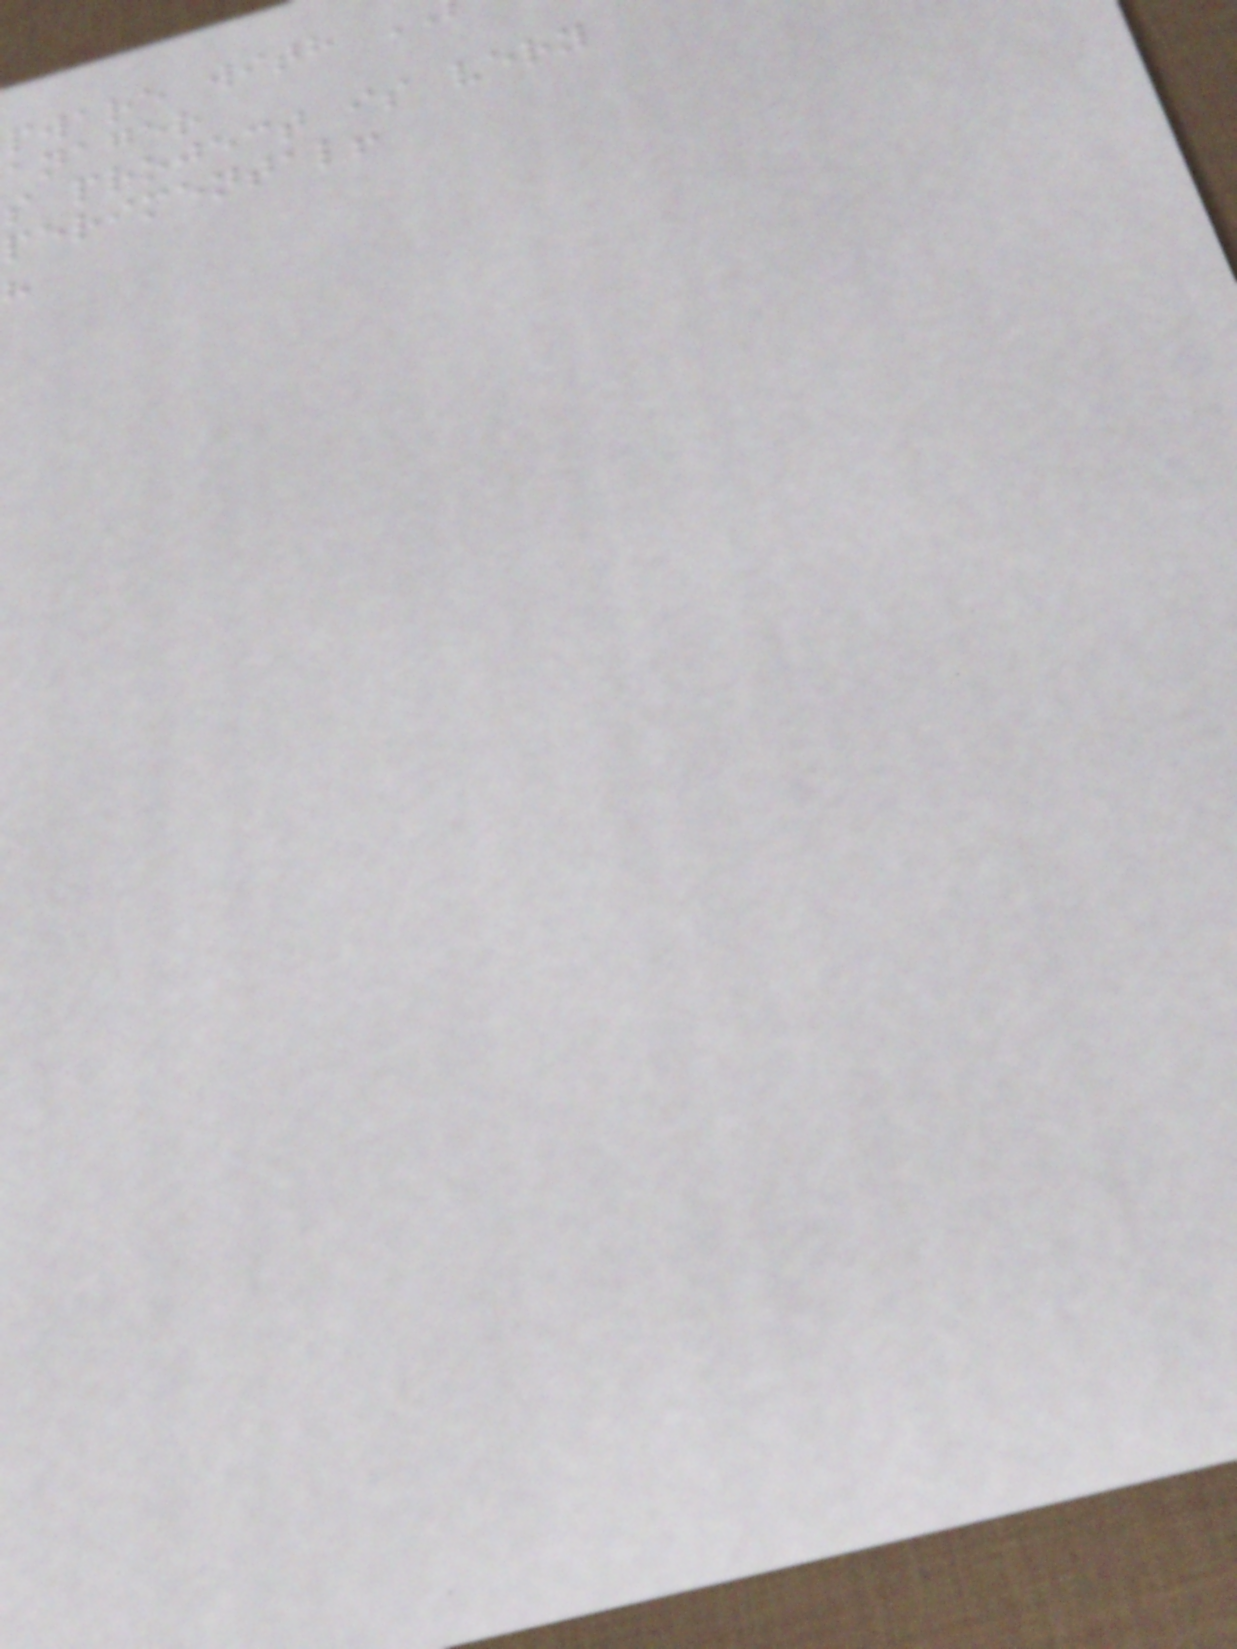pware with
anager
s project is very
perimental!
